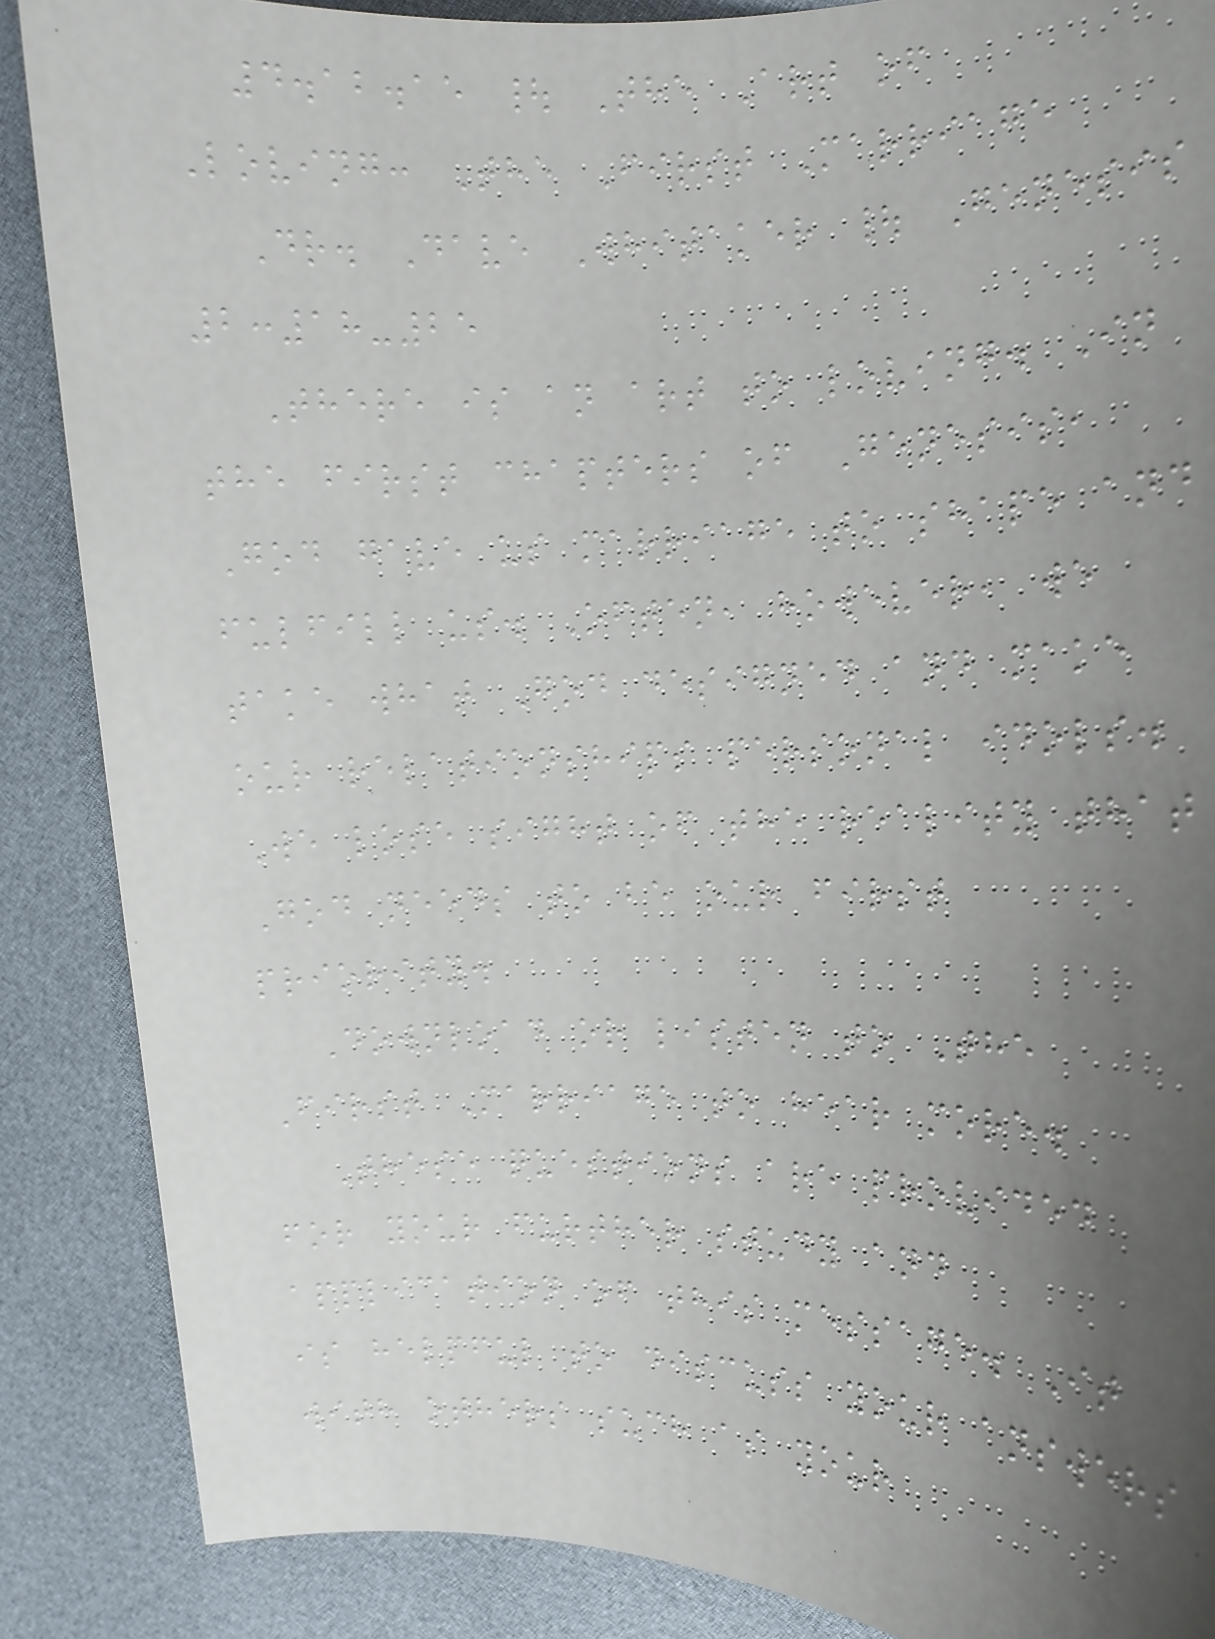4.12.15 | The Art of
Loving: The First Marriage
Dr. Dave Whitaker | Genesis
2:18-25
There is an art to loving. In
the first chapters of Genesis,
God gave us marriage to shape and
fulfill us. Often, however, we
take what God designed and make
our relationships personal idols.
We lose sight of the reality that
God needs to be our first
priority.
Download or listen to The
First Marriage to hear more.
These questions are provided
for your further study and
application of this message. It
is helpful to discuss your answers
with others such as your
